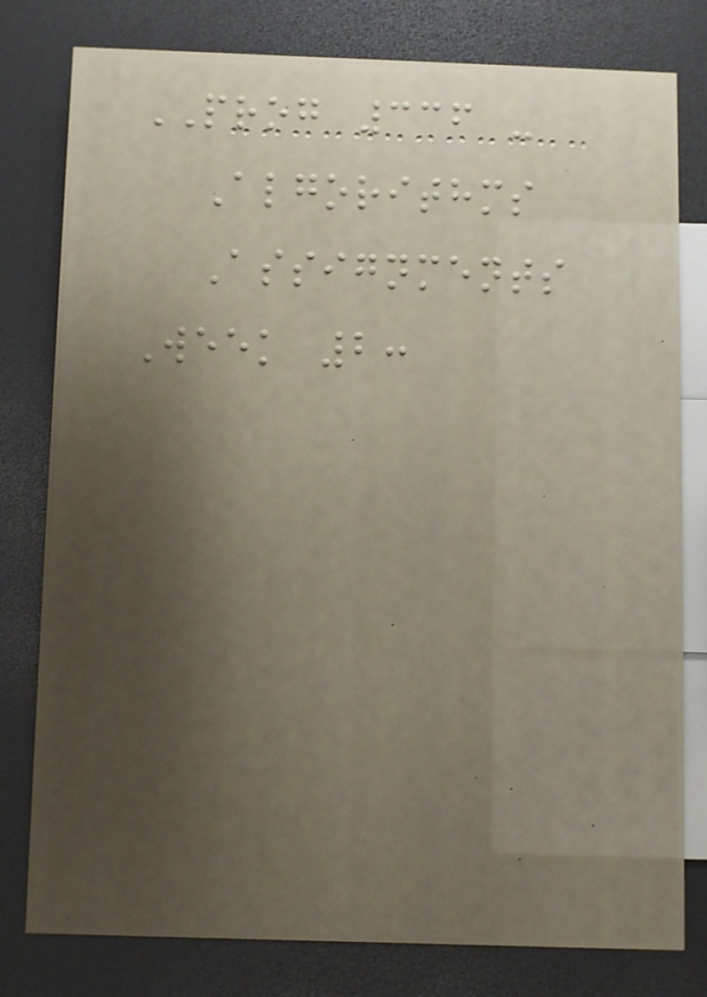PROG 336 -
Algorithms
Assignments
Week 2:
